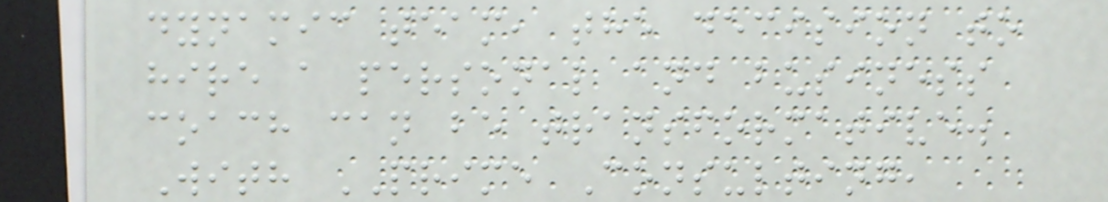dynamic team, the decision to
hire a personal and business
coach can be transformative.
With PRIME Consulting,
